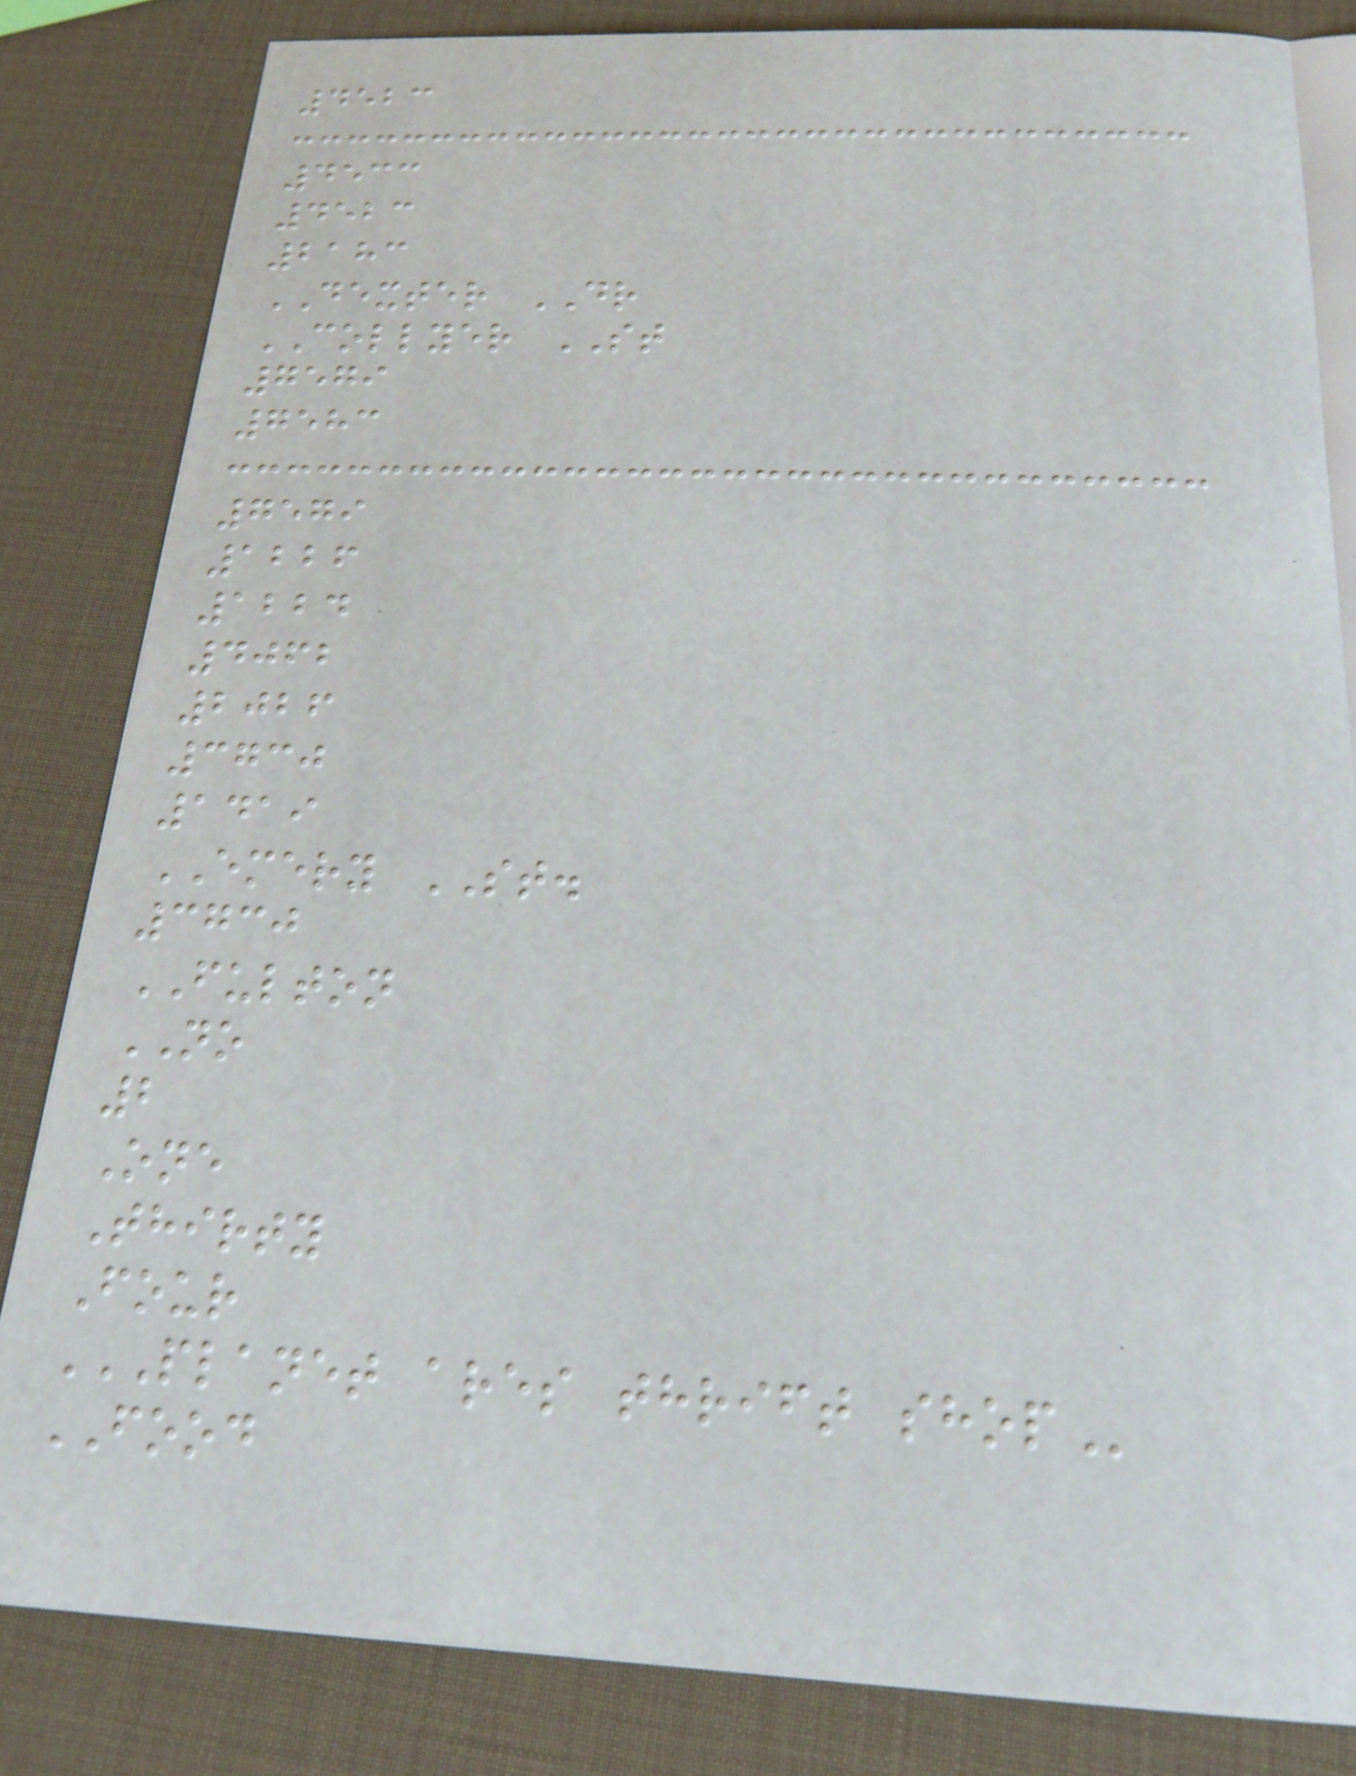4523
4533
4523
2183
DEXTER DR
COLLYER ST
7579
7583
7579
1226
1224
4062
2026
3730
1419
EMERY ST.
3730
FULTON
NO
2
One
Thirty
Four
PLANET ARES THRIFT SHOP
FOOD
